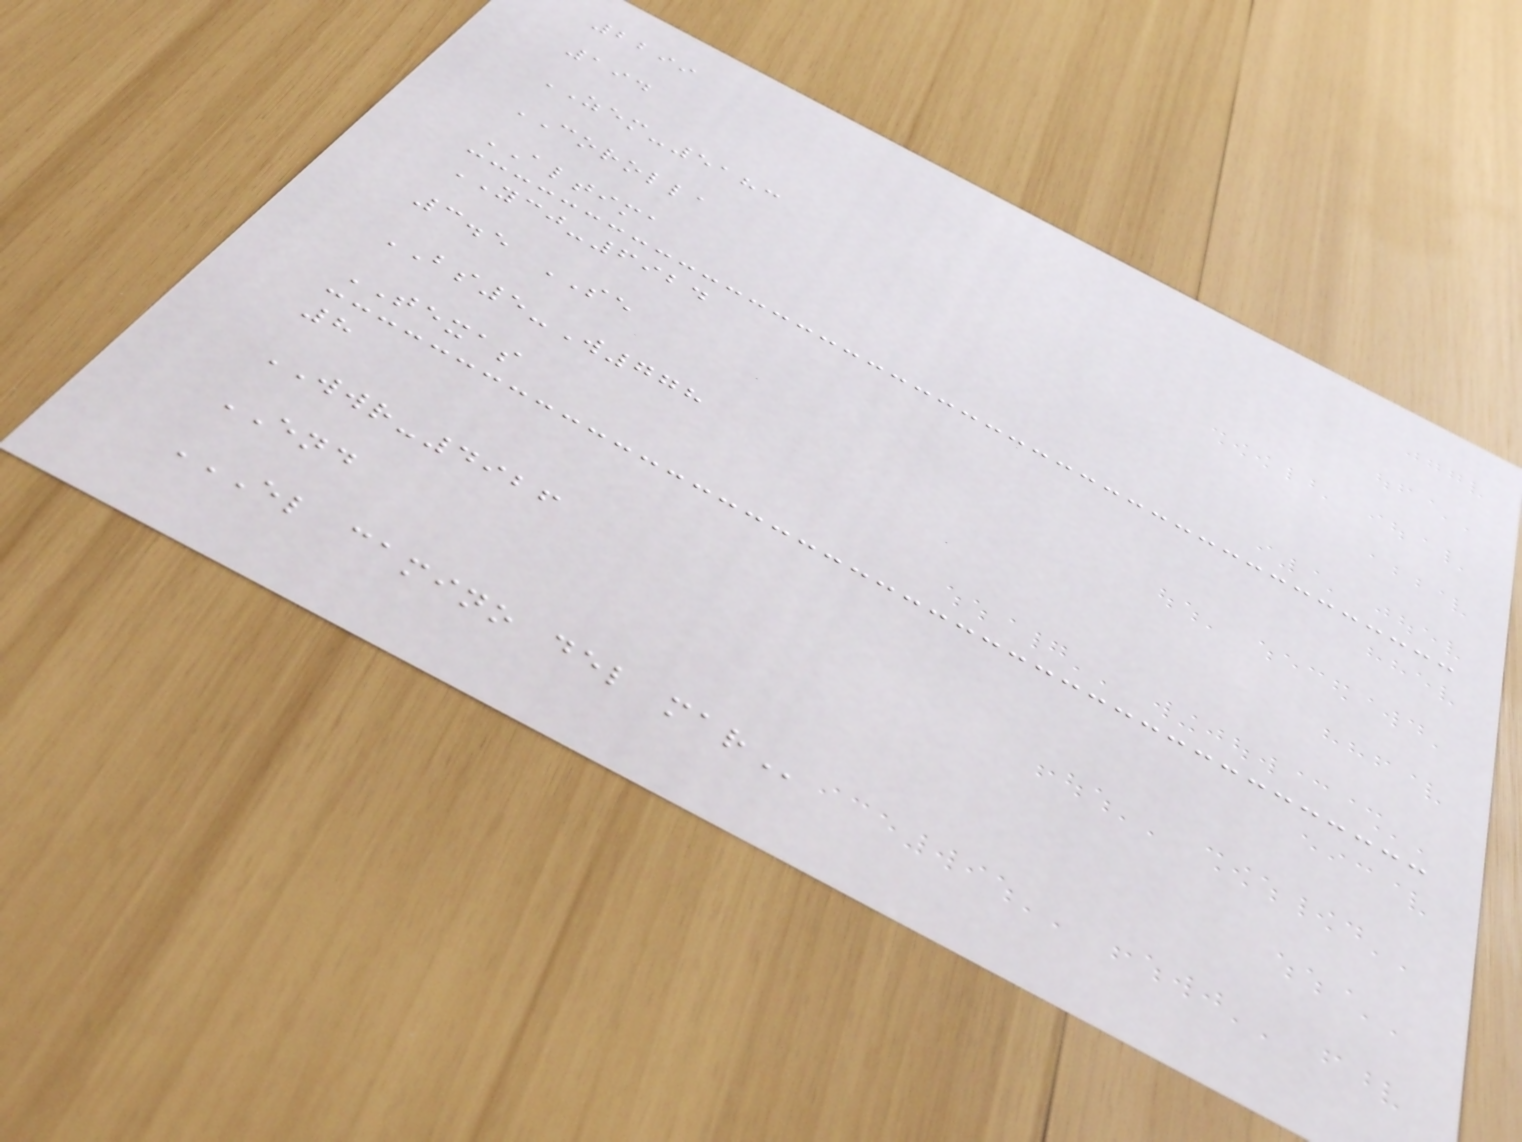2299
194
ZEM-5183
COROLLA
ALTIMA
YCJ-6924
3.5 SE
BS5-W778
TEXAS
8
WWR-4926
END
EL CAMINO DEL MAR
